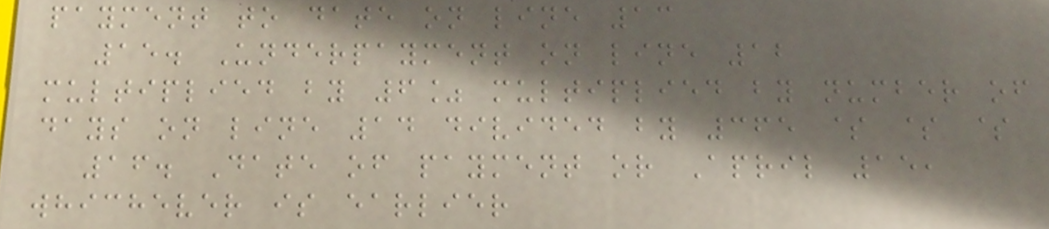payment to date on line 13
15. Underpayment on line 12
multiplied by 6% multiplied by number of
days on line 14 divided by 365 $ $ $
16. Date of payment or April 15,
whichever is earlier
